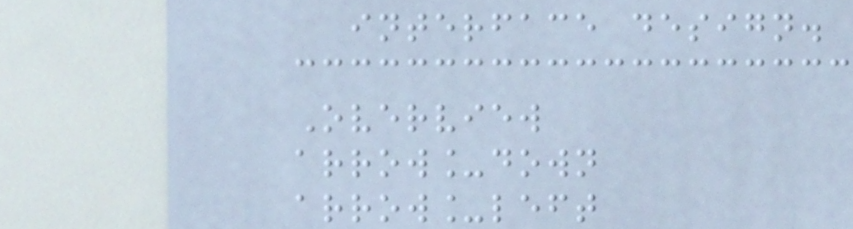interface design.
Overview
arrow_down
arrow_left
